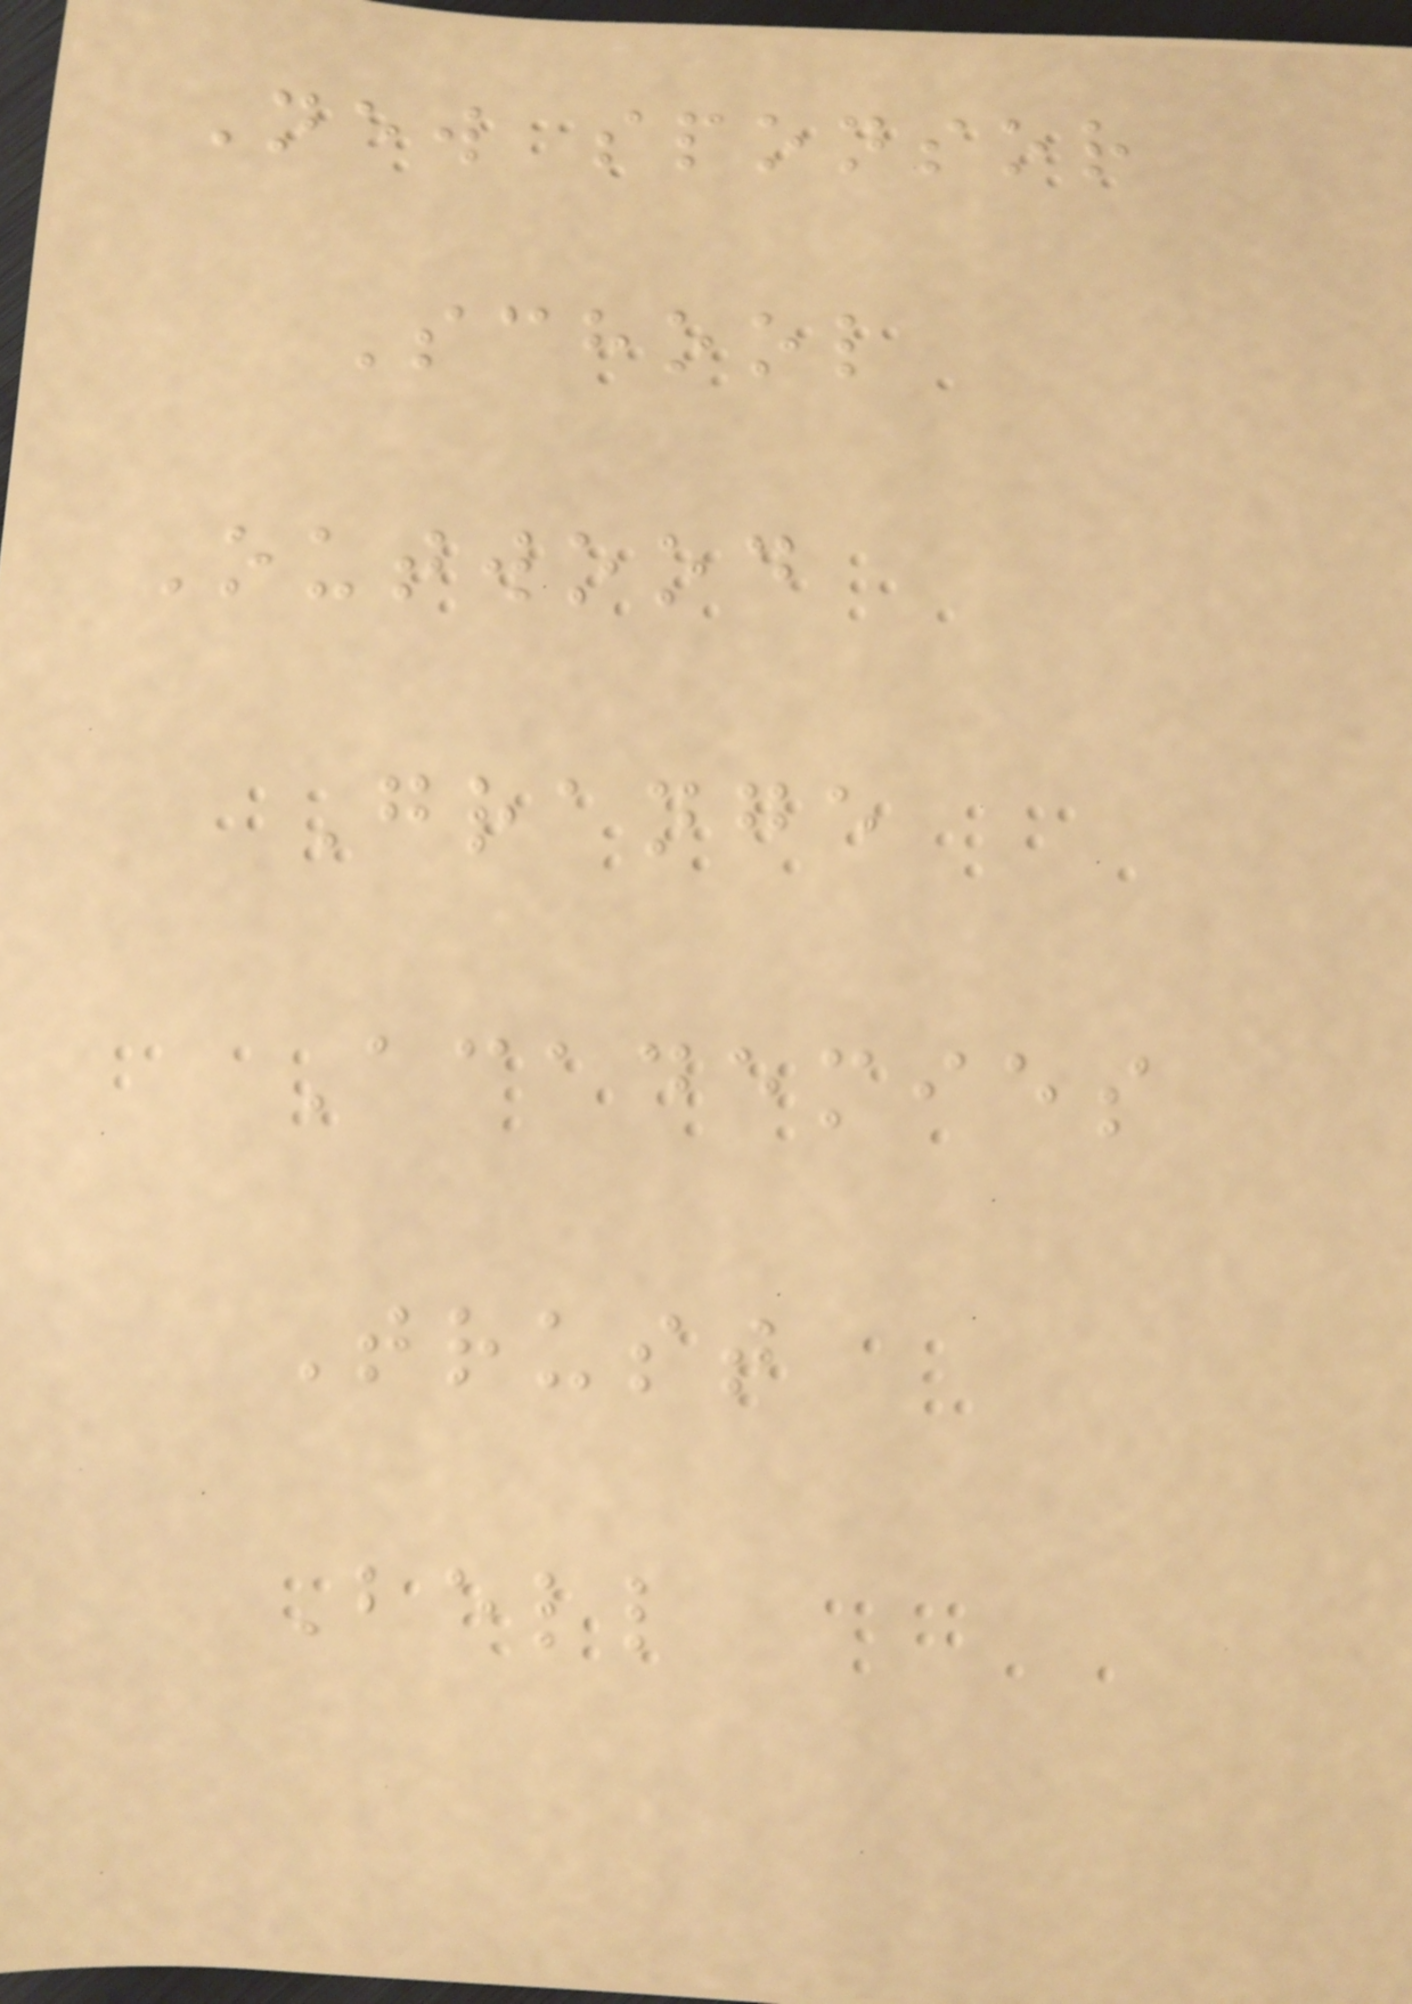New sponsor
School
Outwood
Grange
Academies
Trust
Bell
